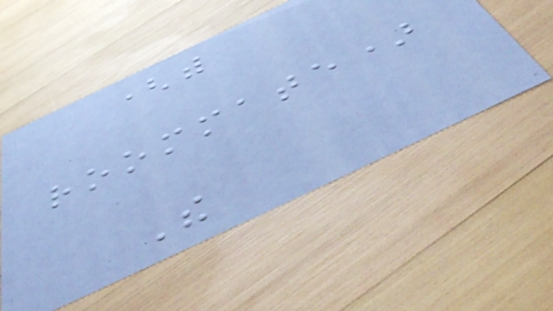(with
roommate)
The
